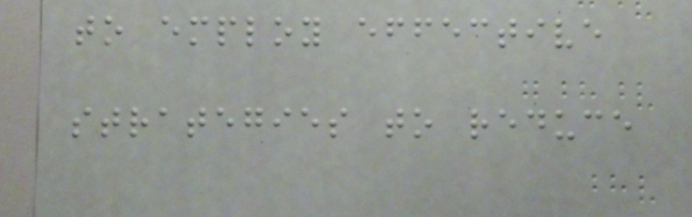to employ effective
strategies to reduce
